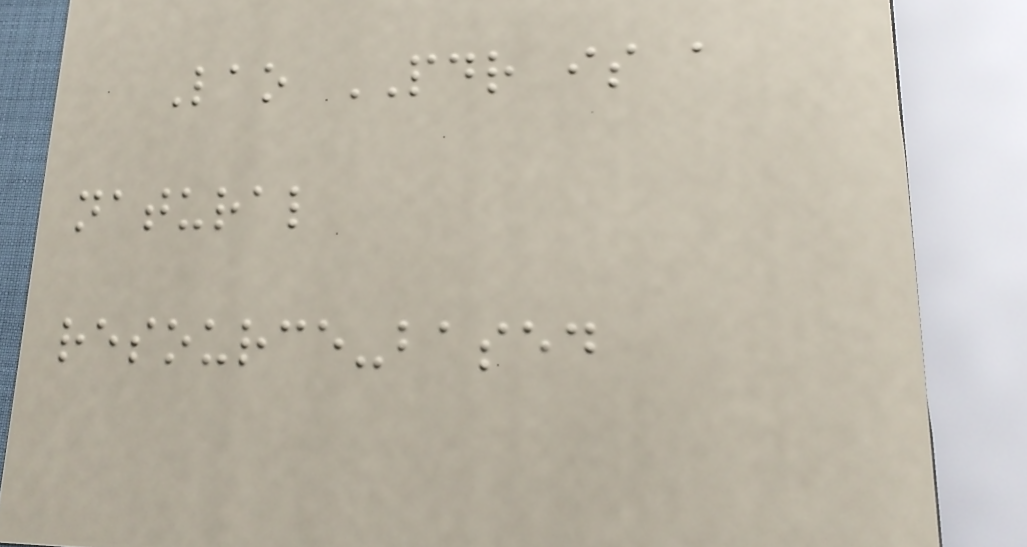Lao PDR is a
natural
resource-based
